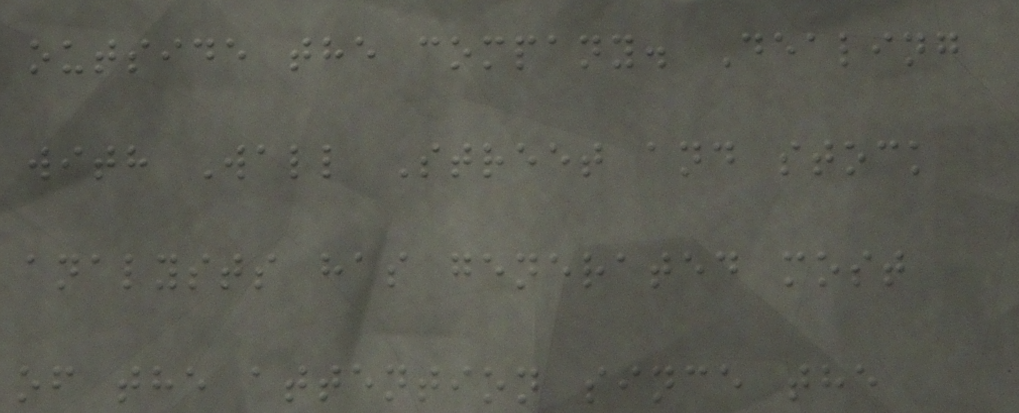outside the company. Dealing
with Wall Street and stock
analysts has generated most
of the attention since the
